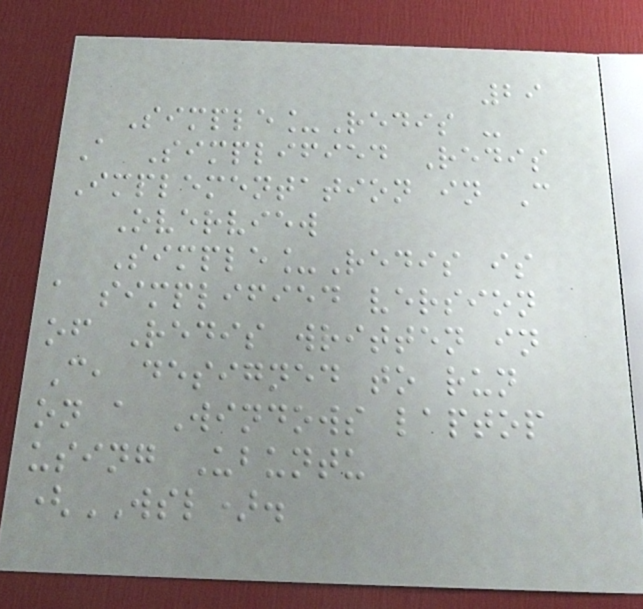29
Simple_Redis -
A Simplified Redis
Implementation in C
Overview
Simple_Redis is
a simplified version
of Redis written in
C, designed to run
on a Windows laptop
using Ubuntu
(WSL).
